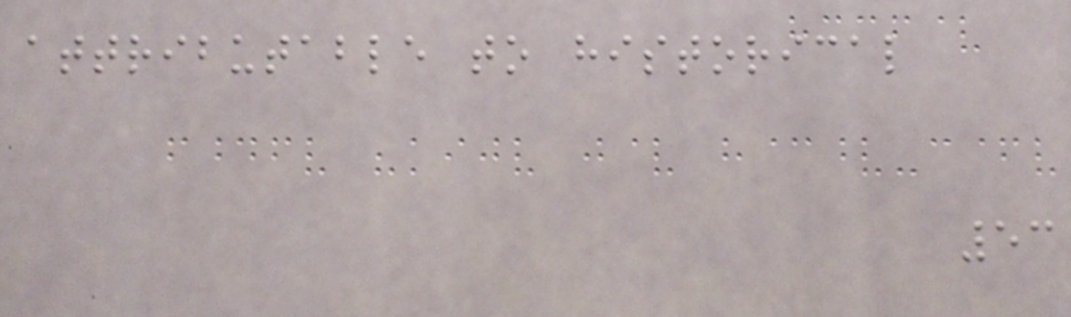attributable to historical
53
